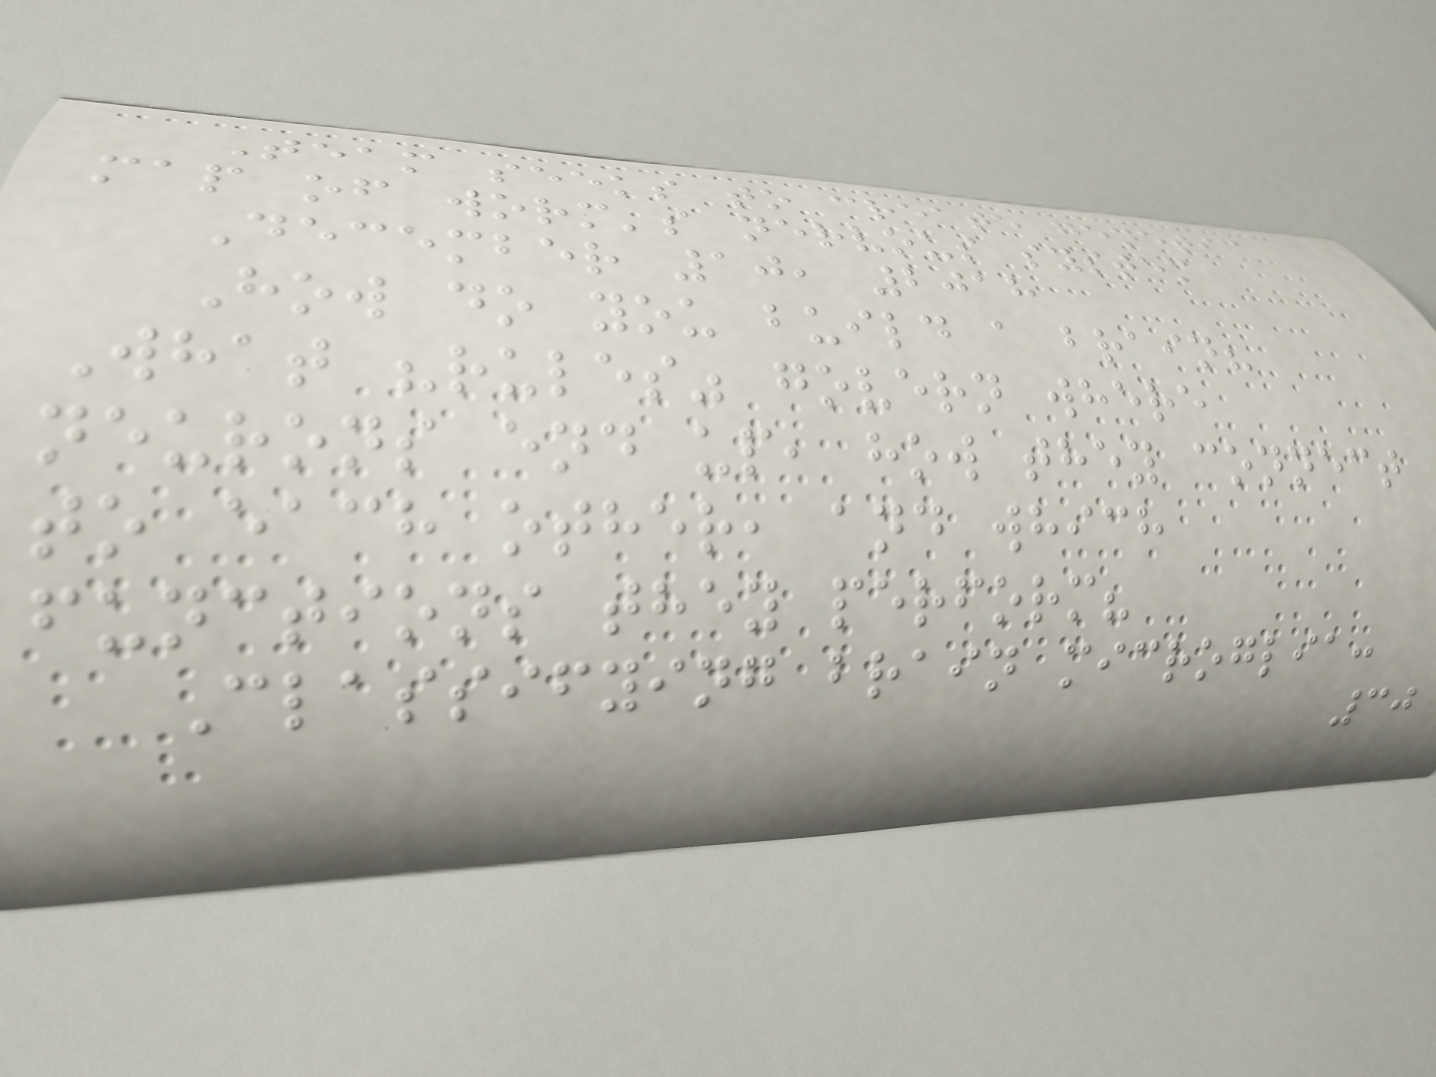Team seeks to create genetic
map of worm's nervous system
December 10, 2018
How do you build a brain?
What "rules" govern where
neurons end up, how they connect
to each other, and which
functions they perform?
Classifying brain microglia:
30
